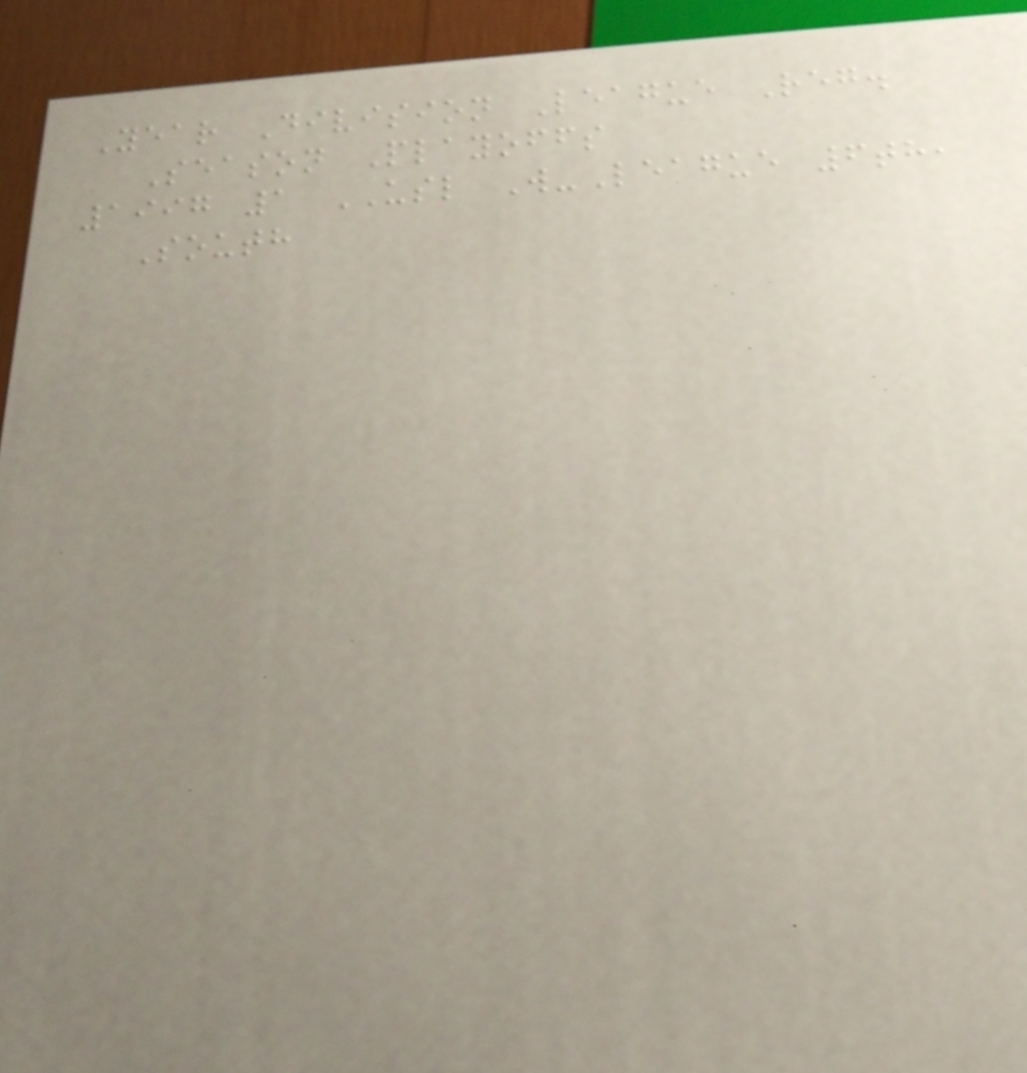Year Division League Reg.
Season Playoffs
1997 1 USL W-League 6th,
South
